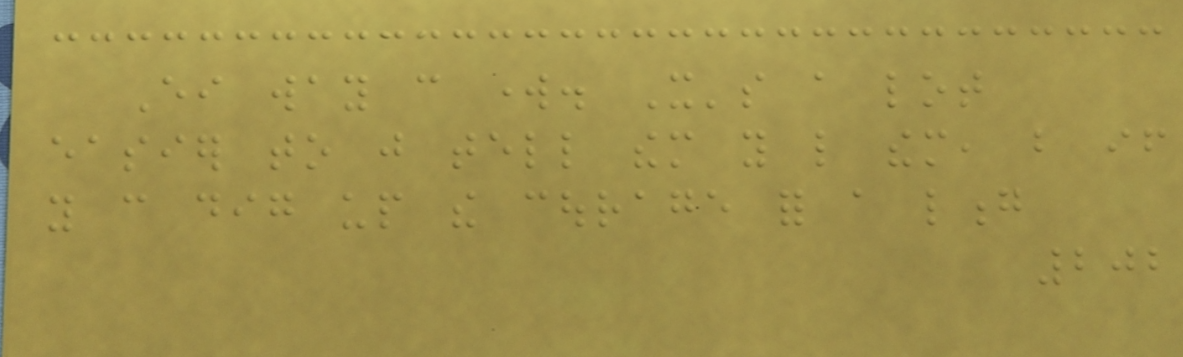Either way can work. It's a lot
easier to just tell them you like them, but if
you can dig up the courage for a long
202
